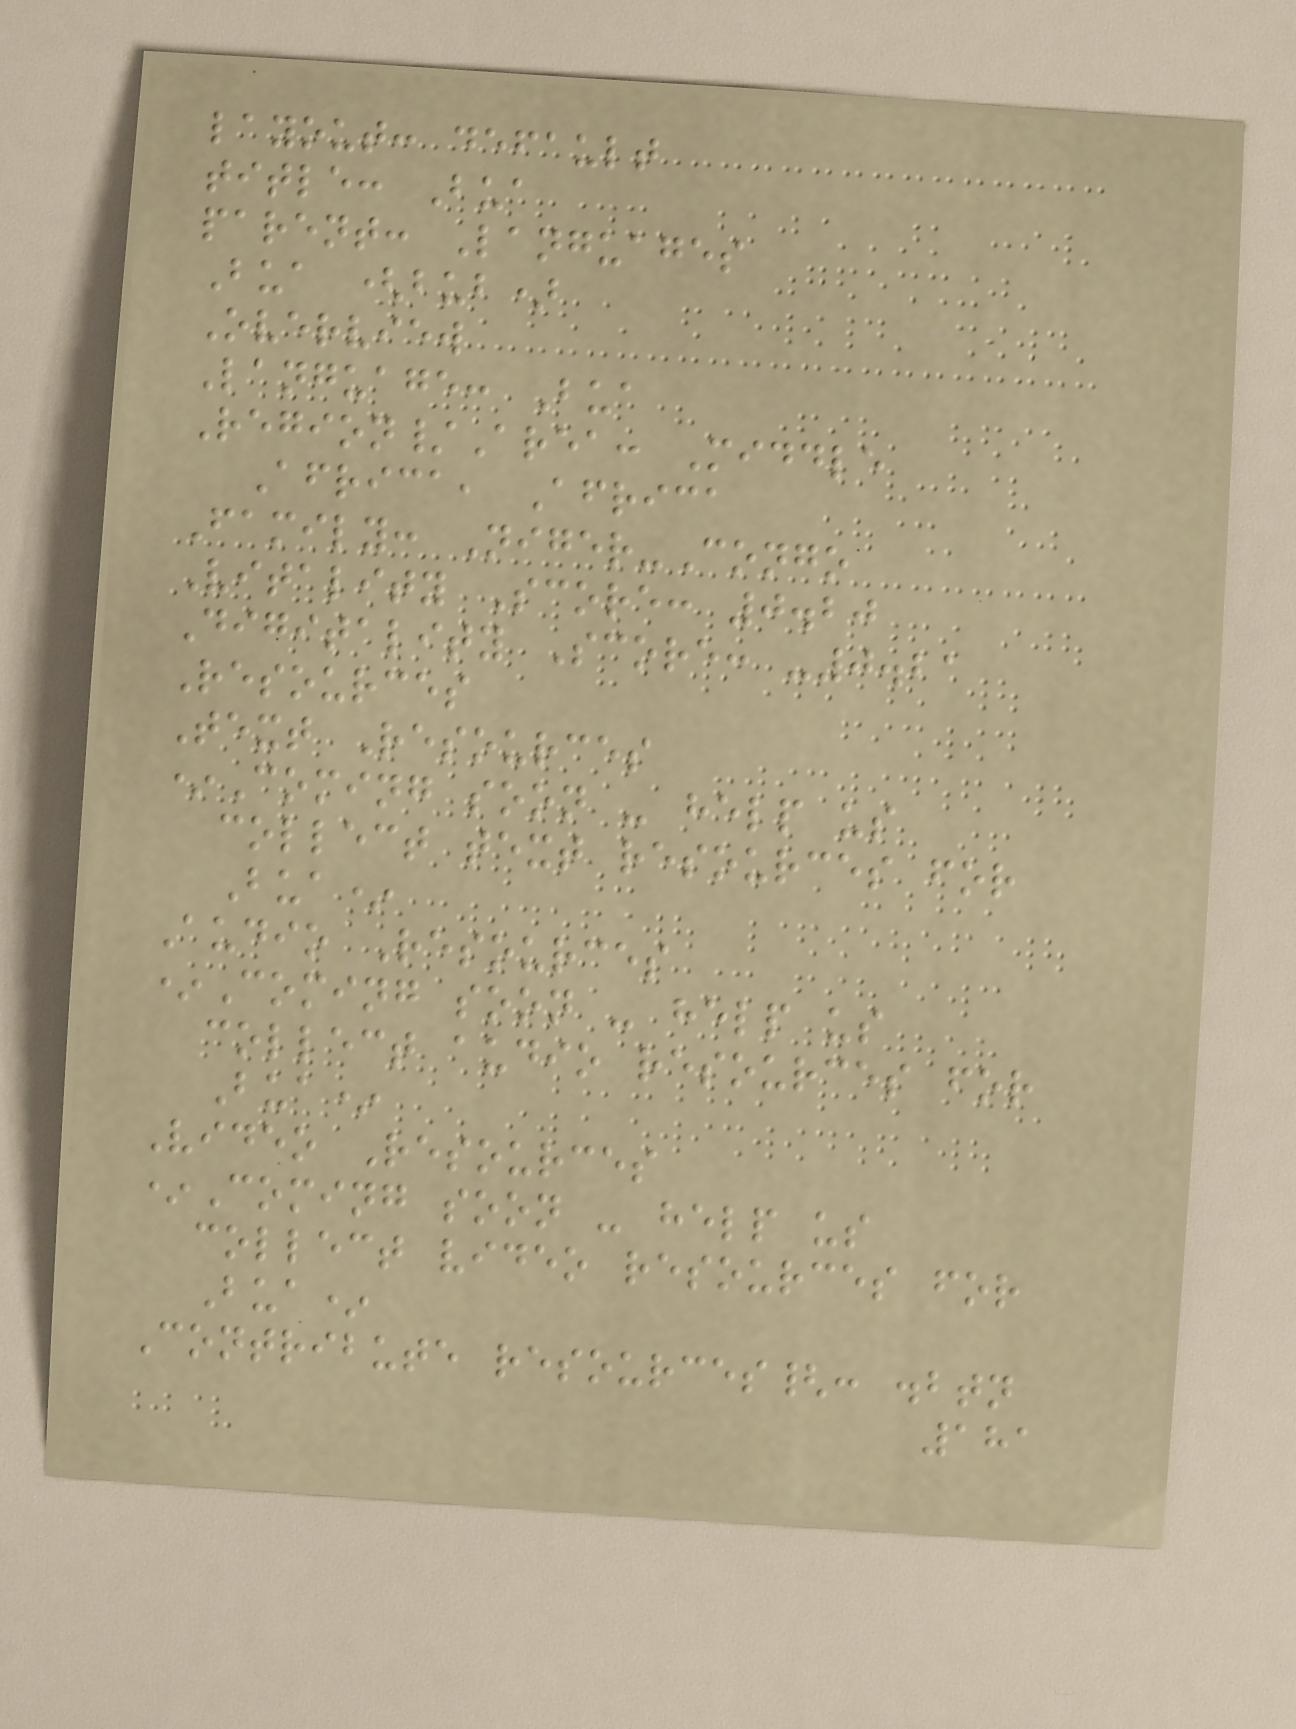layout: default
title: Bua
parent: Languages
Bua (bub)
Overview
Language: Bua
Region/Area: Middle
Africa, Africa
Family: Niger-Congo
Vitality Score: 0.20
Digitality Score: -0.21
Resources
Text Resources
*Coming soon - help us
collect text resources for
Bua*
Audio Resources
*Coming soon - help us
collect audio resources for
Bua*
Video Resources
*Coming soon - help us
collect video resources for
Bua*
Contribute resources{: .btn
181
